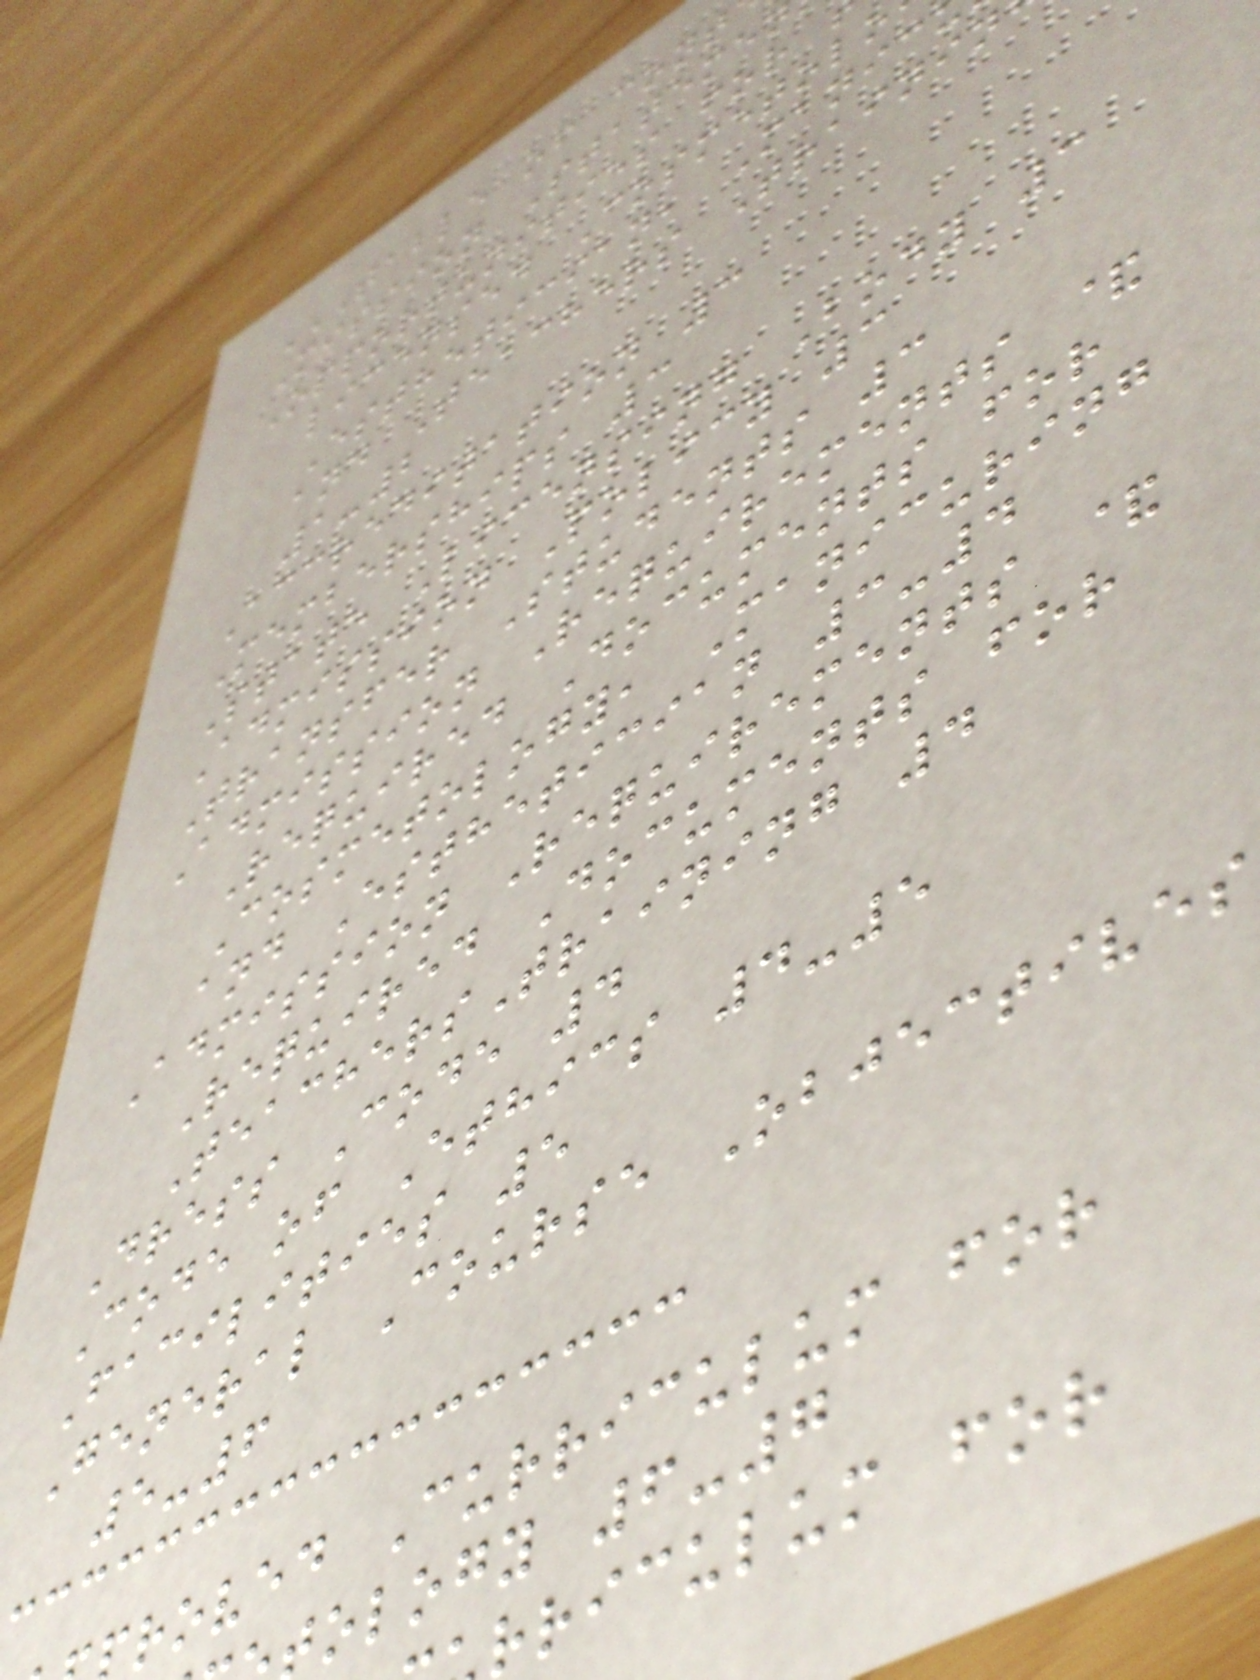Mission Statemen
Opportunities for
licensed Cosmetolo
Esthetician, Manic
and Teachers Trainin
1-2
Accreditation 3
Memberships 3
State Licensing Body 3
Admission Policy 3
Transfer Students 3
Admission Requirements &
Required Documents for
Cosmetology, Manicuring
and Esthetician 3-4
Admission Requirements &
Required Documents for
TeachersTraining 4
Dress Code 4
Code of Ethics 4-5
Facilities 5
General Course Objectives
5-6
roved Curriculum for
tology 6-7
rriculum for
